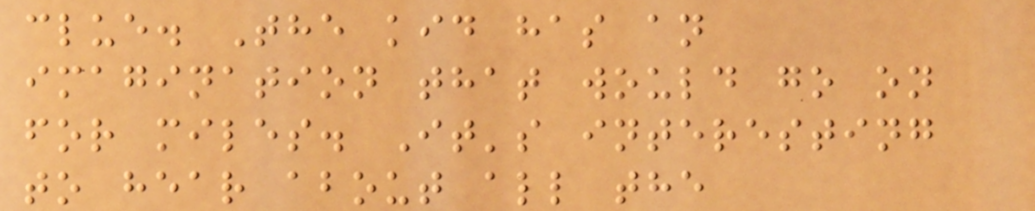clue. The kid has an
imagination that would go on
for miles. It's interesting
to hear about all the
